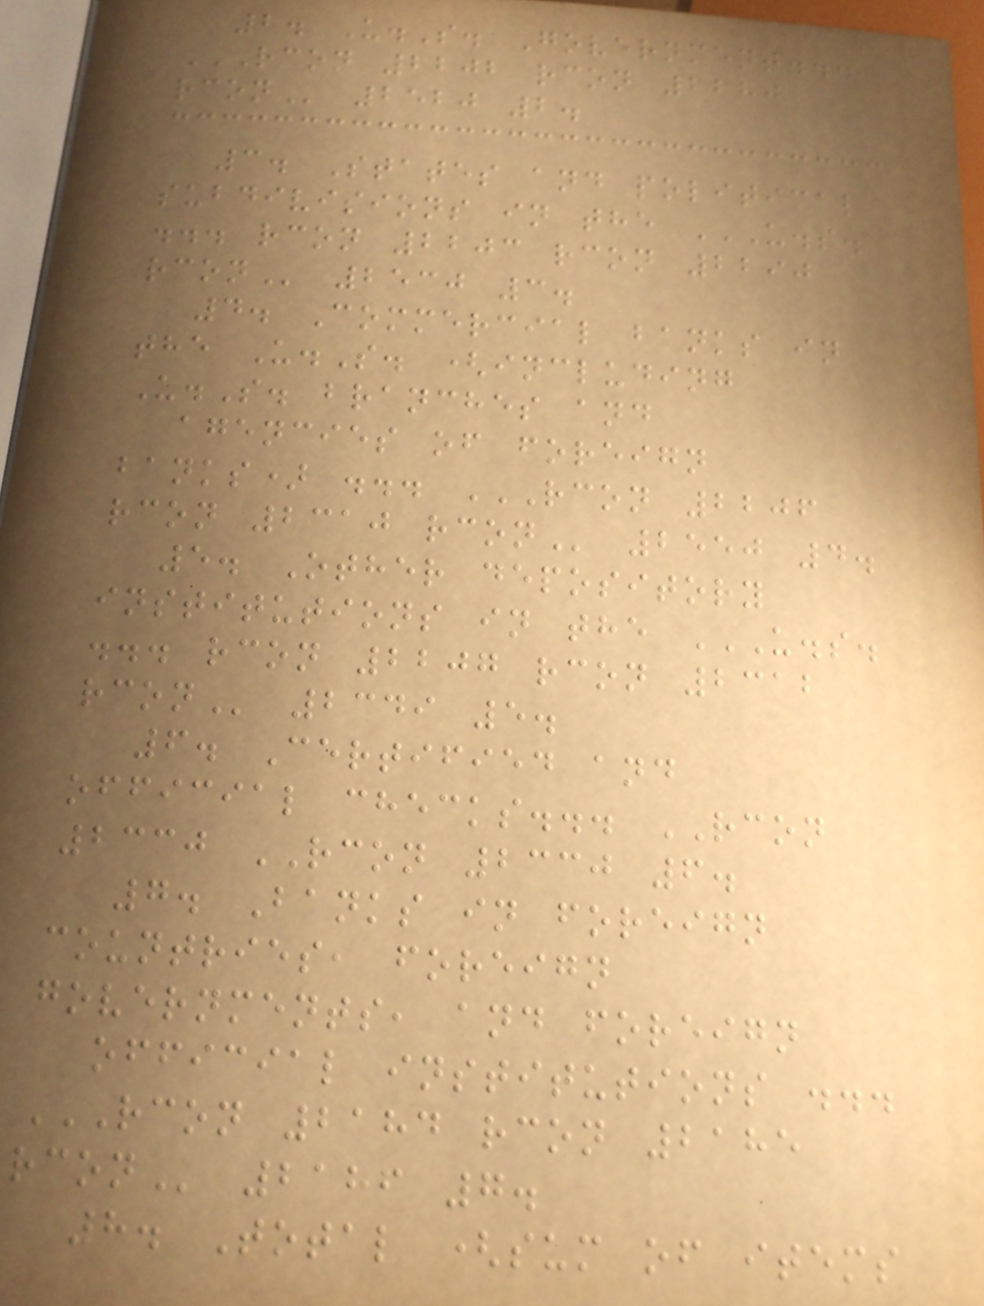2. U.S. Government...
RCON 2202 RCON 2280
RCON 2520 2.
3. States and political
subdivisions in the U.S.
... RCON 2203 RCON 2290
RCON 2530 3.
4. Commercial banks in
the U.S. (including
U.S. branches and
agencies of foreign
banks) ... RCON 2206
RCON 2310 RCON 2550 4.
5. Other depository
institutions in the U.S.
... RCON 2207 RCON 2312
RCON 2349 5.
6. Certified and
official checks... RCON
2330 RCON 2330 6.
7. Banks in foreign
countries, foreign
governments, and foreign
official institutions ...
RCON 2184 RCON 2185
RCON 2186 7.
8. Total (sum of items
